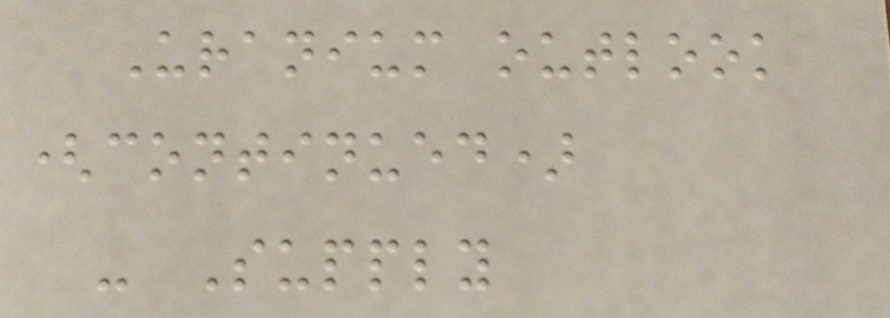Uranium outlook
(continued)
- Supply
